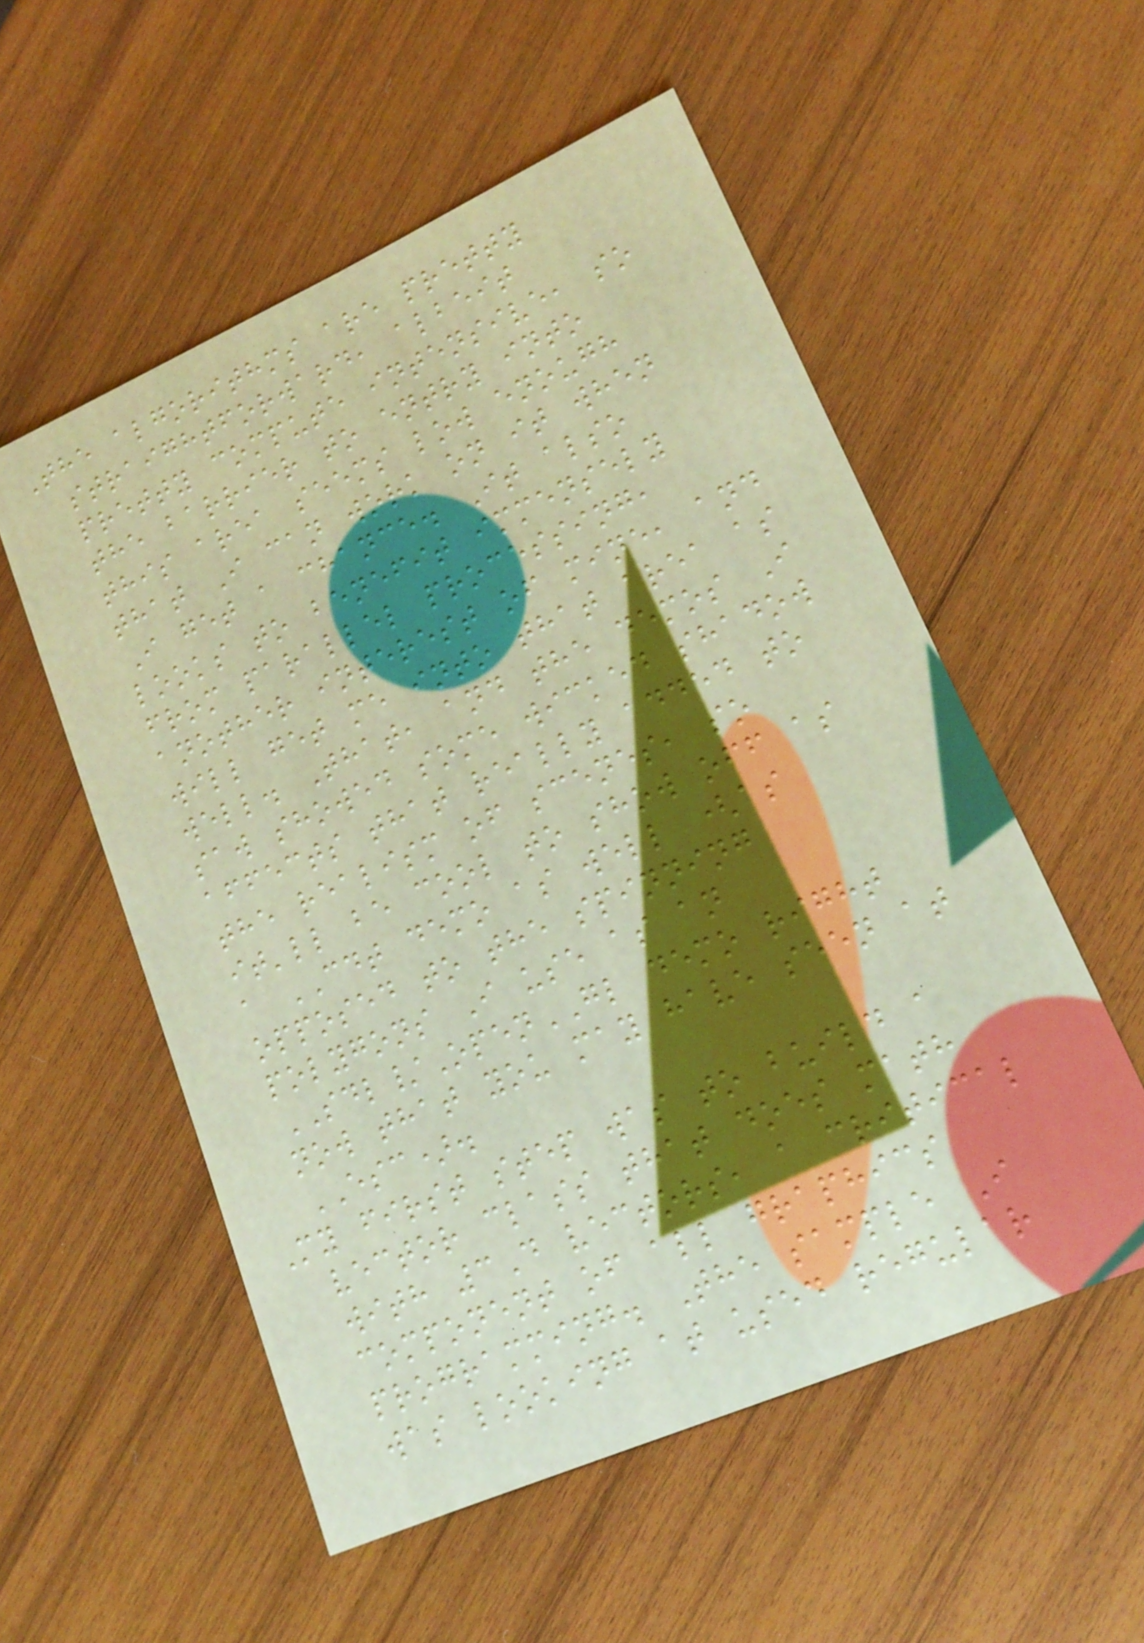The algorithms are pretty
straightforward, albeit
pretty compute intensive, so
the barrier to entry into
this area seems low enough
that I can work on it when
I get a chance. It also
looks to benefit immensely
from parallel processing,
another interest of mine, and
will get me into that area as
well. That, and the demos I
saw showed some wicked shadow
affects that really added to
the realism of scenes, so
it'll be cool to show off as
a CDT demo as well (as
opposed to the spinning
polygons I use as an
SDL/OpenGL demo right
now that you may have seen at
ESC).
My first step was to build a
vector class that does math
with 3D vectors, a critical
component of all graphics
programming. The sample I
was looking at used regular
